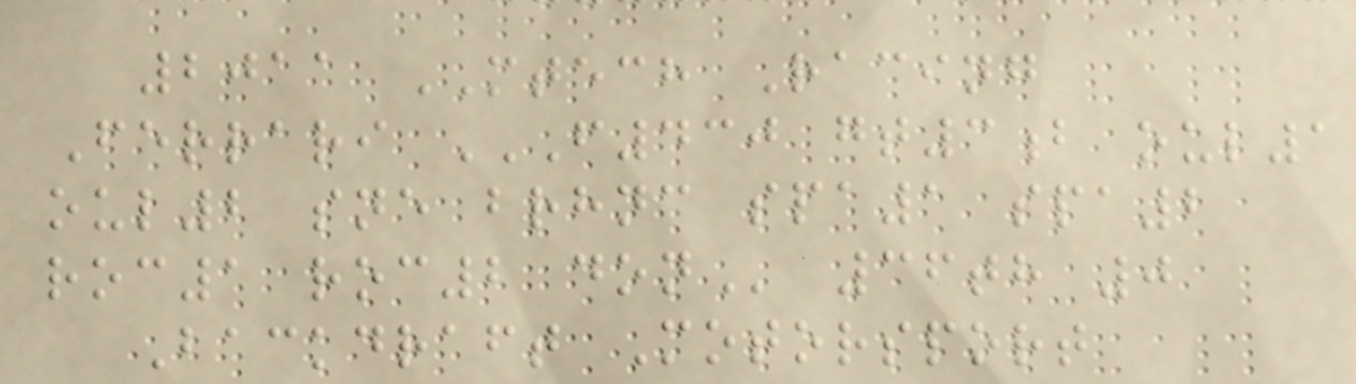2011 MTECH Racing
Ferrari F430 GT3B OUL1
OUL2 SNE BRHNC SPA1 SPA2
ROC1 ROC2 DON 36th 0
Backdraft Motorsport
